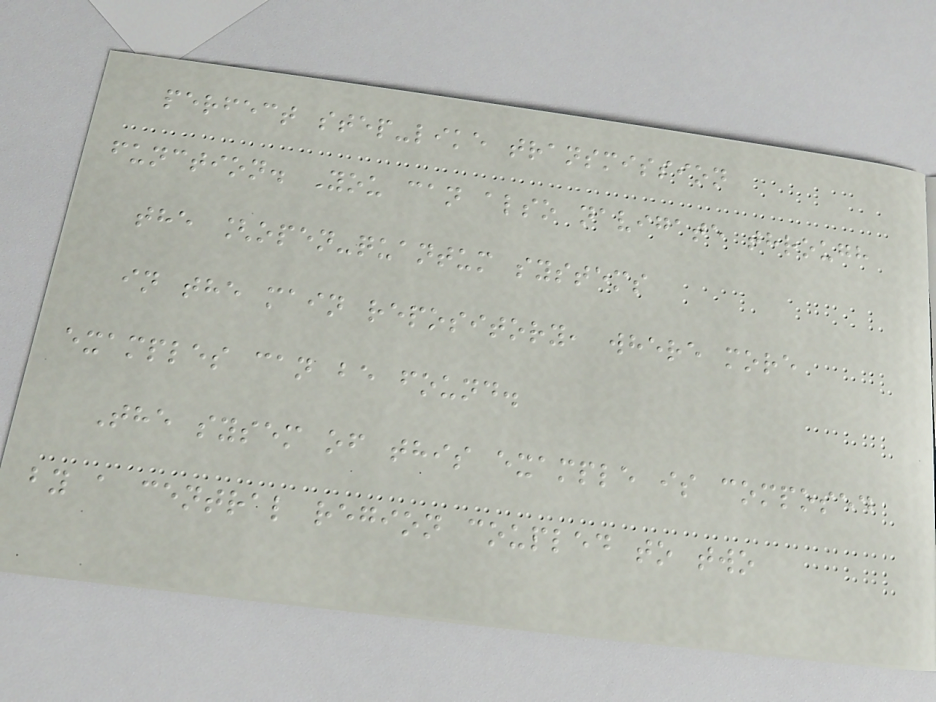perfect step-like transmission
function. You can also navigate through
the [open-quantum systems
in the main repository, where more
examples can be found.
The sysem of this example is composed
by a central region coupled to two
